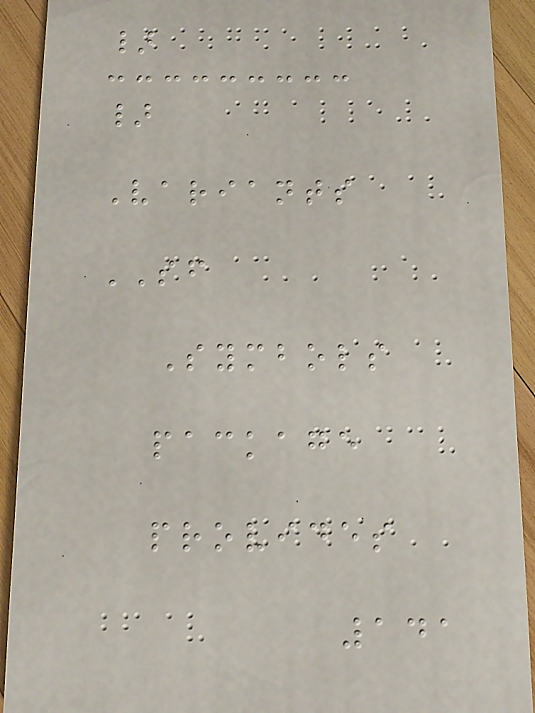}
}
Variants
SF
Symbols
package
provides
141
